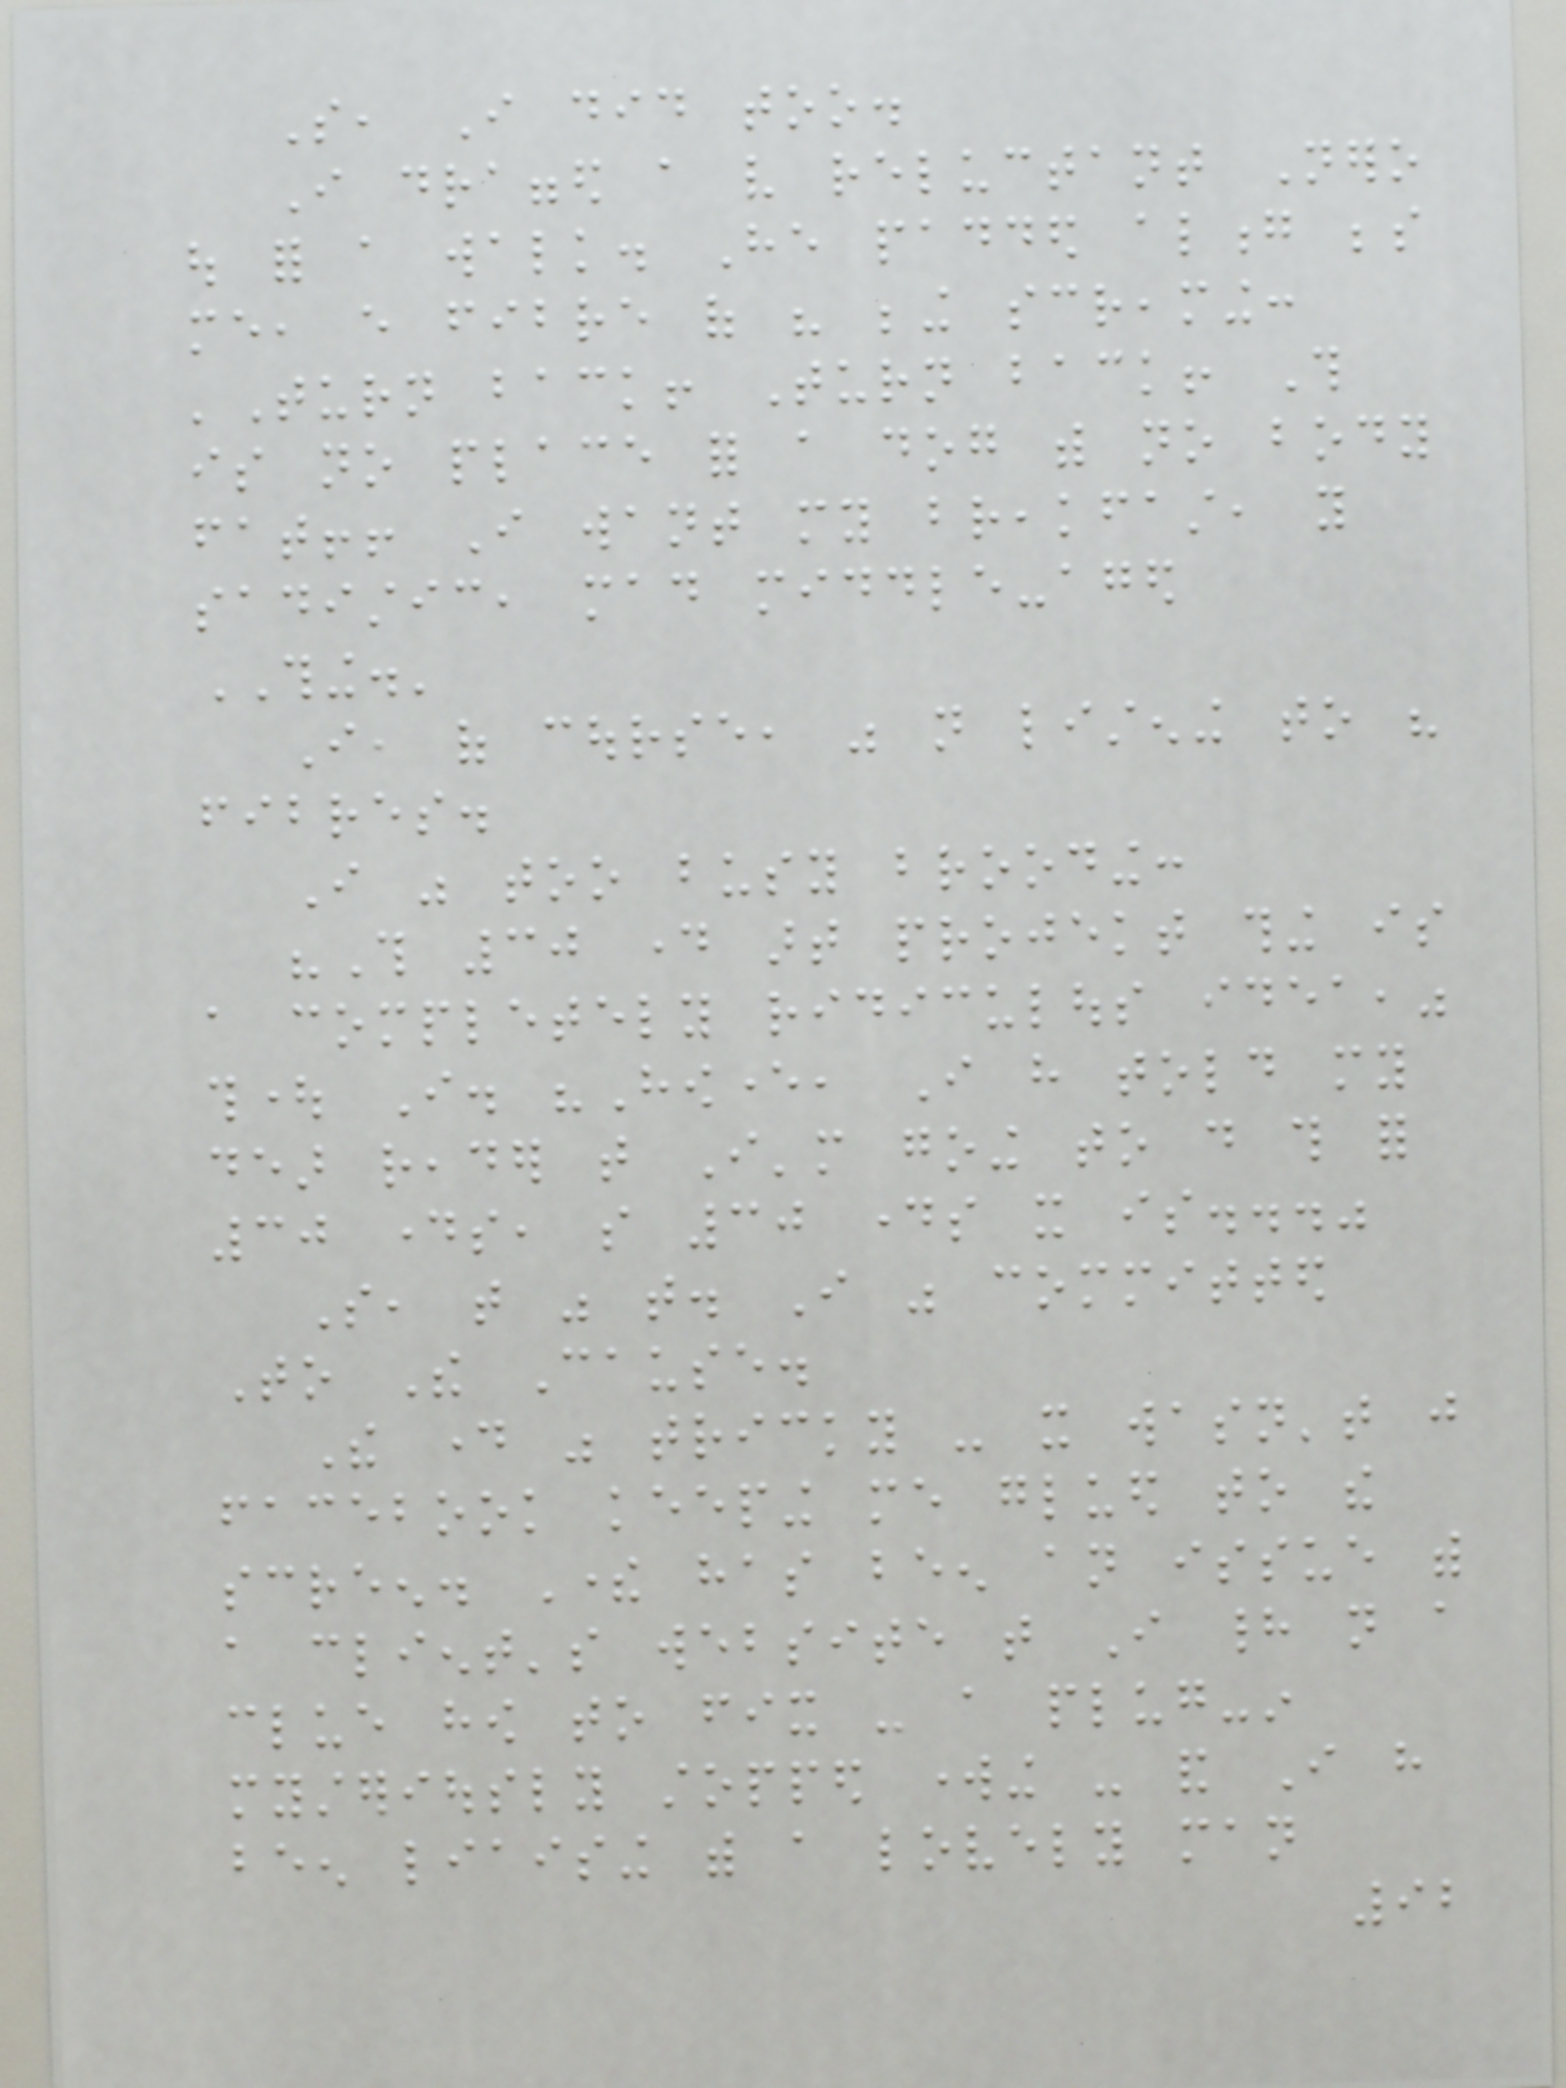So, I did too.
I dragged a very reluctant Nero
out for a walk. He padded along beside
me, every fibre of his being screaming:
'Turn back! Turn back! This
is no place for a dog with no body
fat!! I want my breakfast, you
sadistic, mad middle-aged
THING.'
I, of course, was not listening to his
fibres.
I was too busy brooding:
"This 30 day art projekt thing is
a completely ridiculous idea,"
thought I. "However, I have told my
dear reader that I'm going to do this for
30 days, so 30 days it is..."
So, that was that. I was committed
To The Cause.
The day was tricky - it wasn't just
facebook keeping me glued to the
screen. There has been an issue with
a client's website that I had not a
clue how to fix - a plug-in
mysteriously stopped working - and I have
been liaising with a lovely man
92
